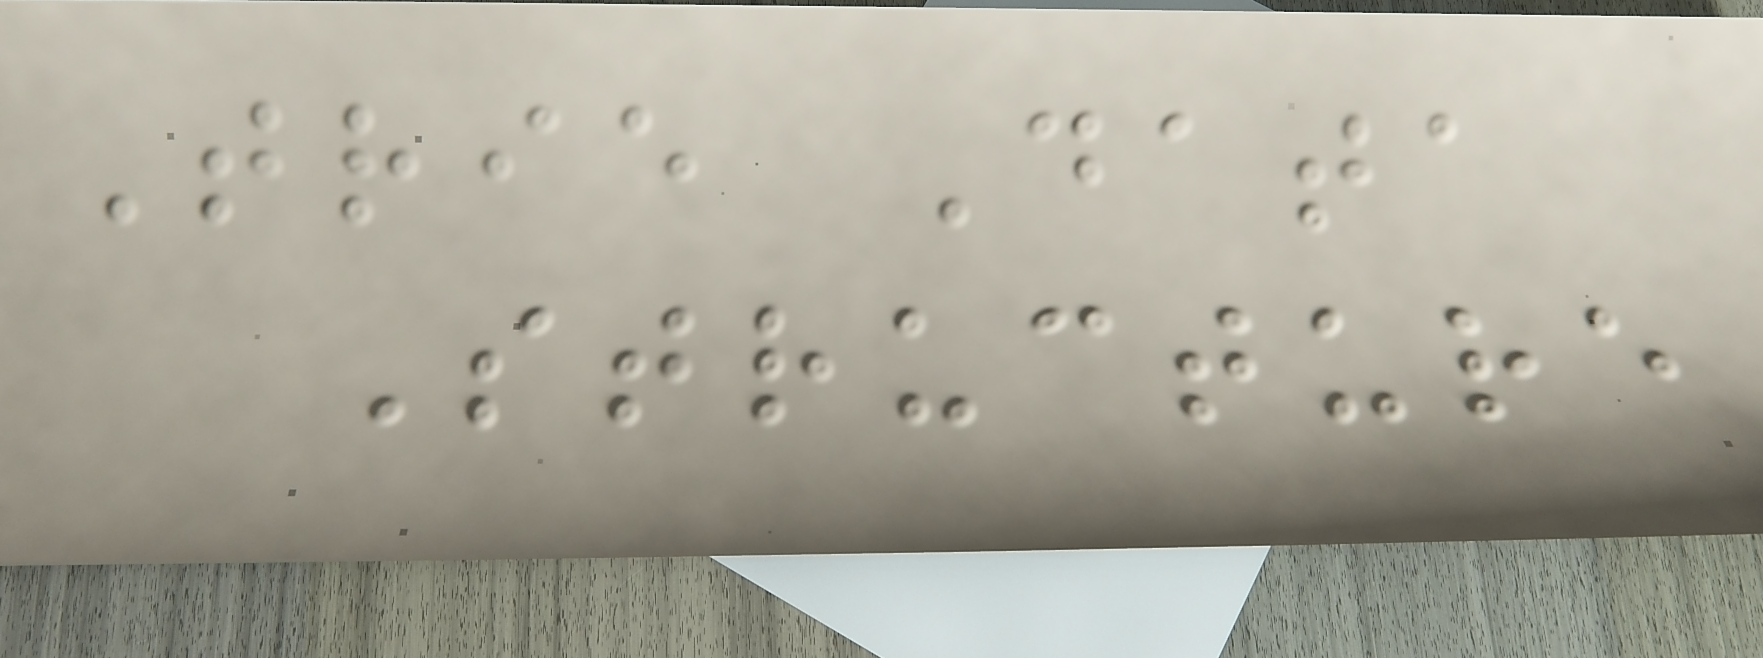Trie Data
Structure
